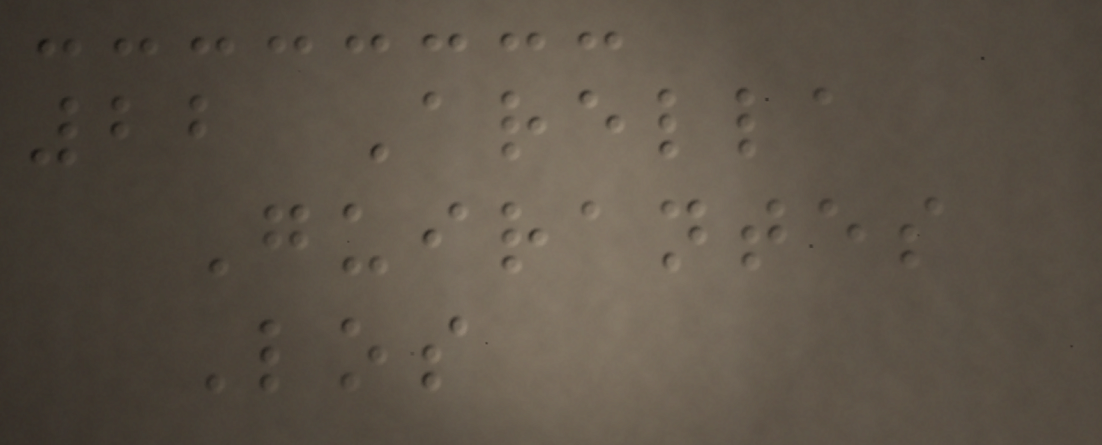22 Arella
Guirantes
Los
